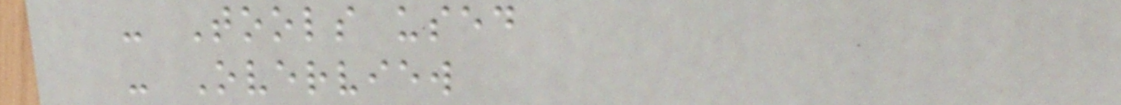- Tools used
- Overview
